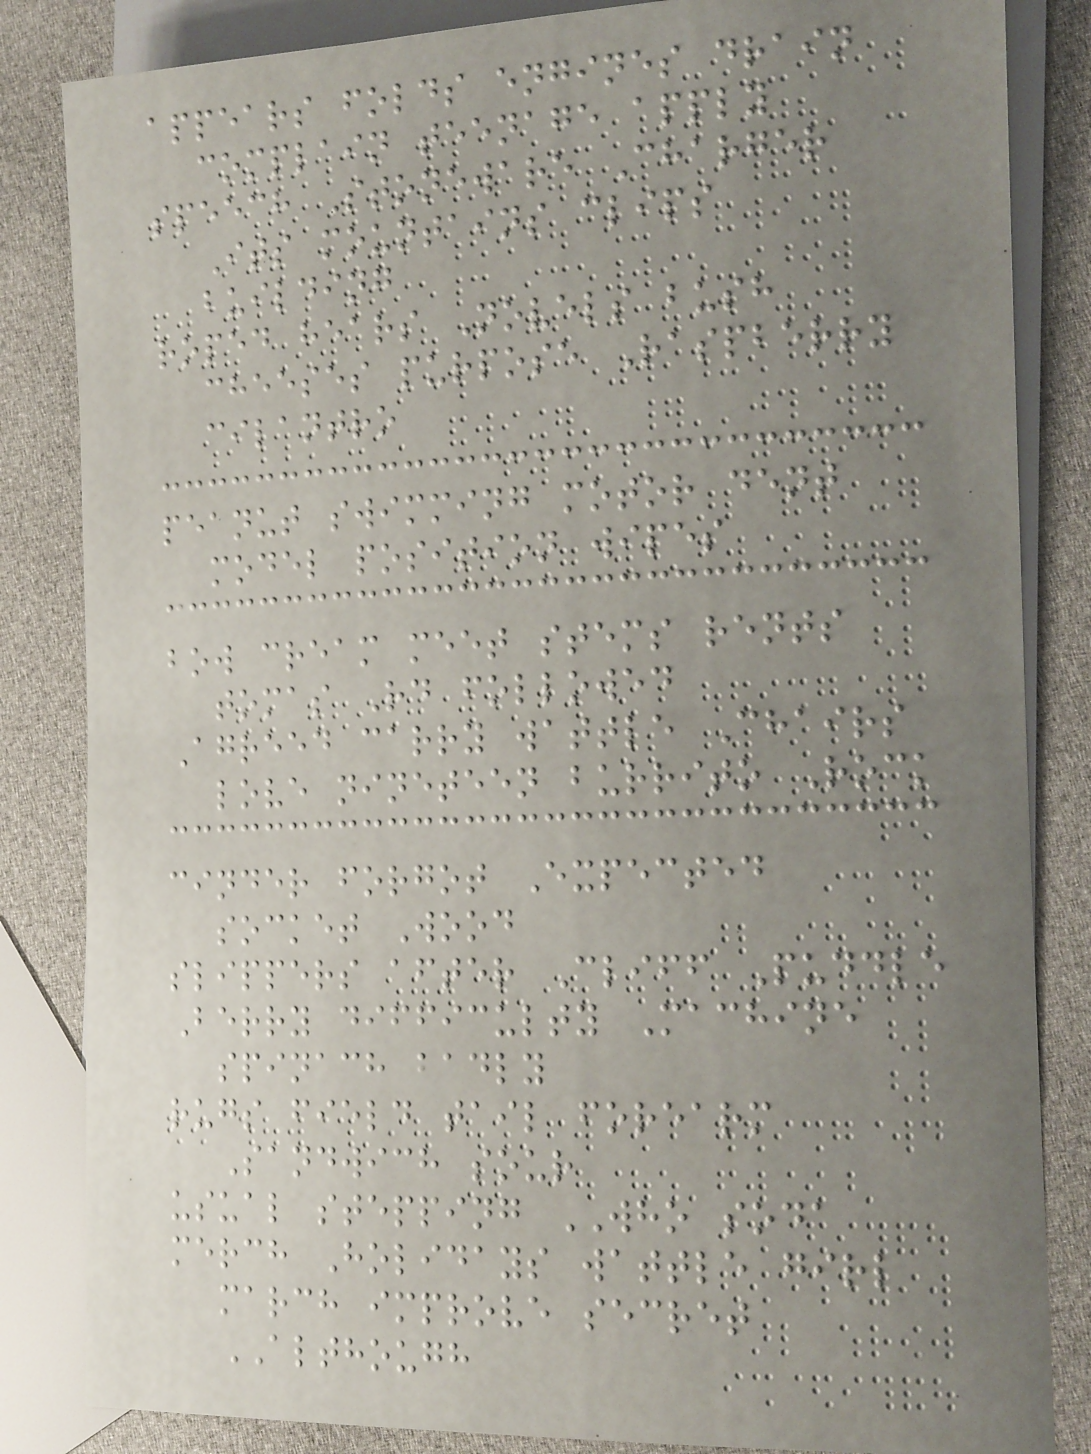appears folds engines drain
complain teenage apply
speech Stoneware Charger
Its mountains clips
building
roped hears Novels bush
cheeses purpose Raspberry
cilantro
peanut swimming motor dent
model position wipes
bow cream meet stems rents
tomas Rd followed
Agreed carry wattle Chairs
love nineteen burrito Rock
cinder forgot Expected
socket Wood
slippers after Cliff Puddle
Berry difficulty Machine
spinach badly
rugs field tail forearm
Sandwich sour
usual stepping WHO soda
merch Holidays wattle girl
march improve secret
ALTHOUGH
